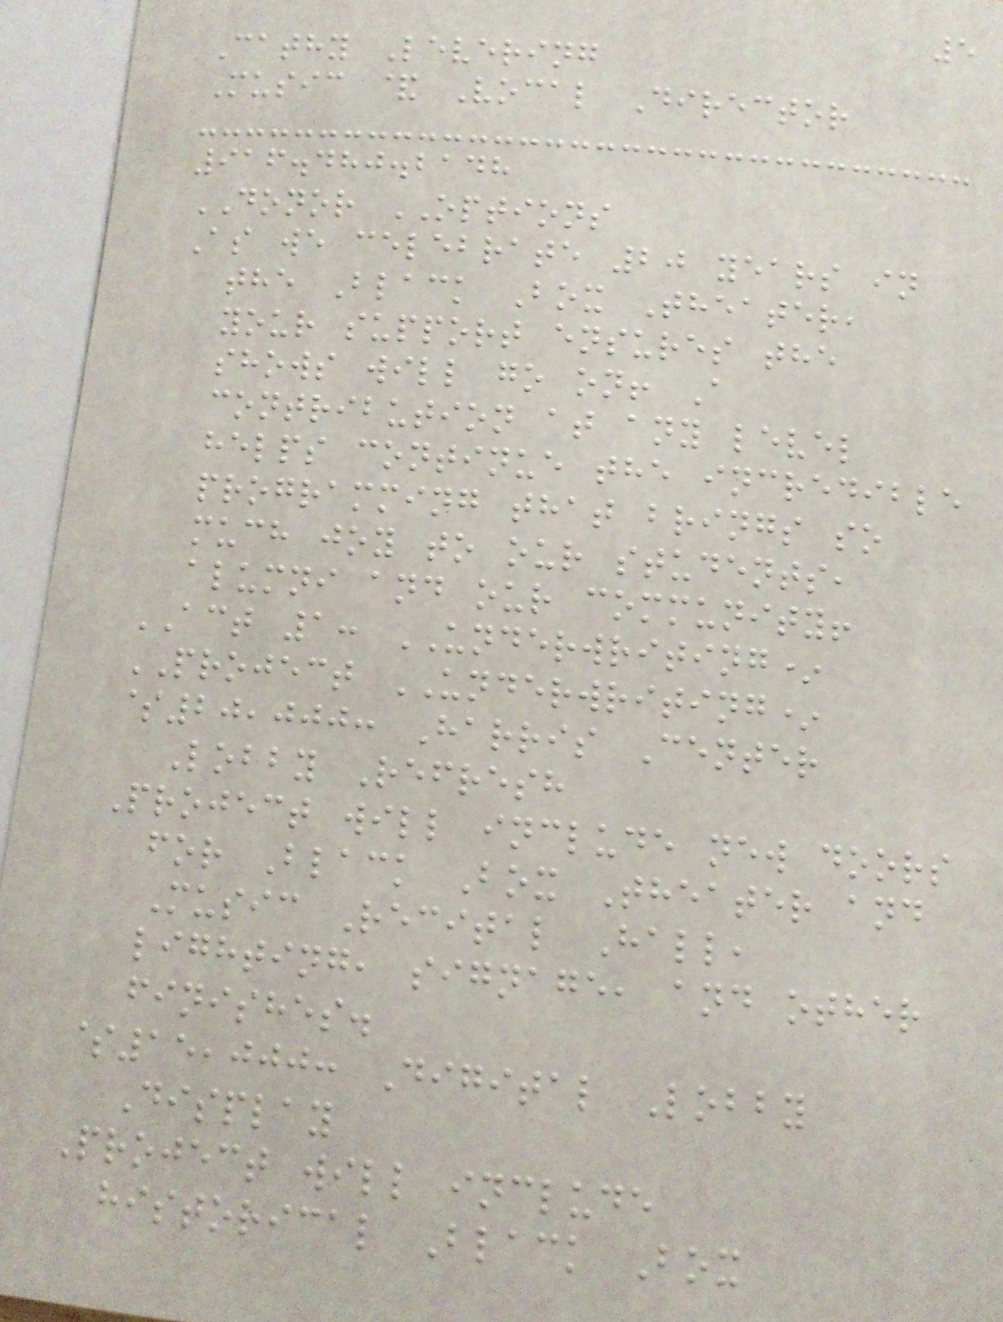5
Cathy Levering
Music & Vocal Director
916.480.2148
DONOR OPTIONS
As we celebrate 20 years in
the Black Box Theater,
your support ensures the
shows will go on! A
contribution at any level
helps continue the incredible
programming that brings so
much joy to our students,
alumni and our community!
ACT 1: UNDERWRITING*
PROJECT UNDERWRITING*
$20,000: Harris Center
Lobby Refresh
Project will include new doors
for Black Box Theater and
Music Recital Hall,
lighting, signage, and other
finishes.
$15,000: Digital Lobby
Display
Project will include
historical Black Box
